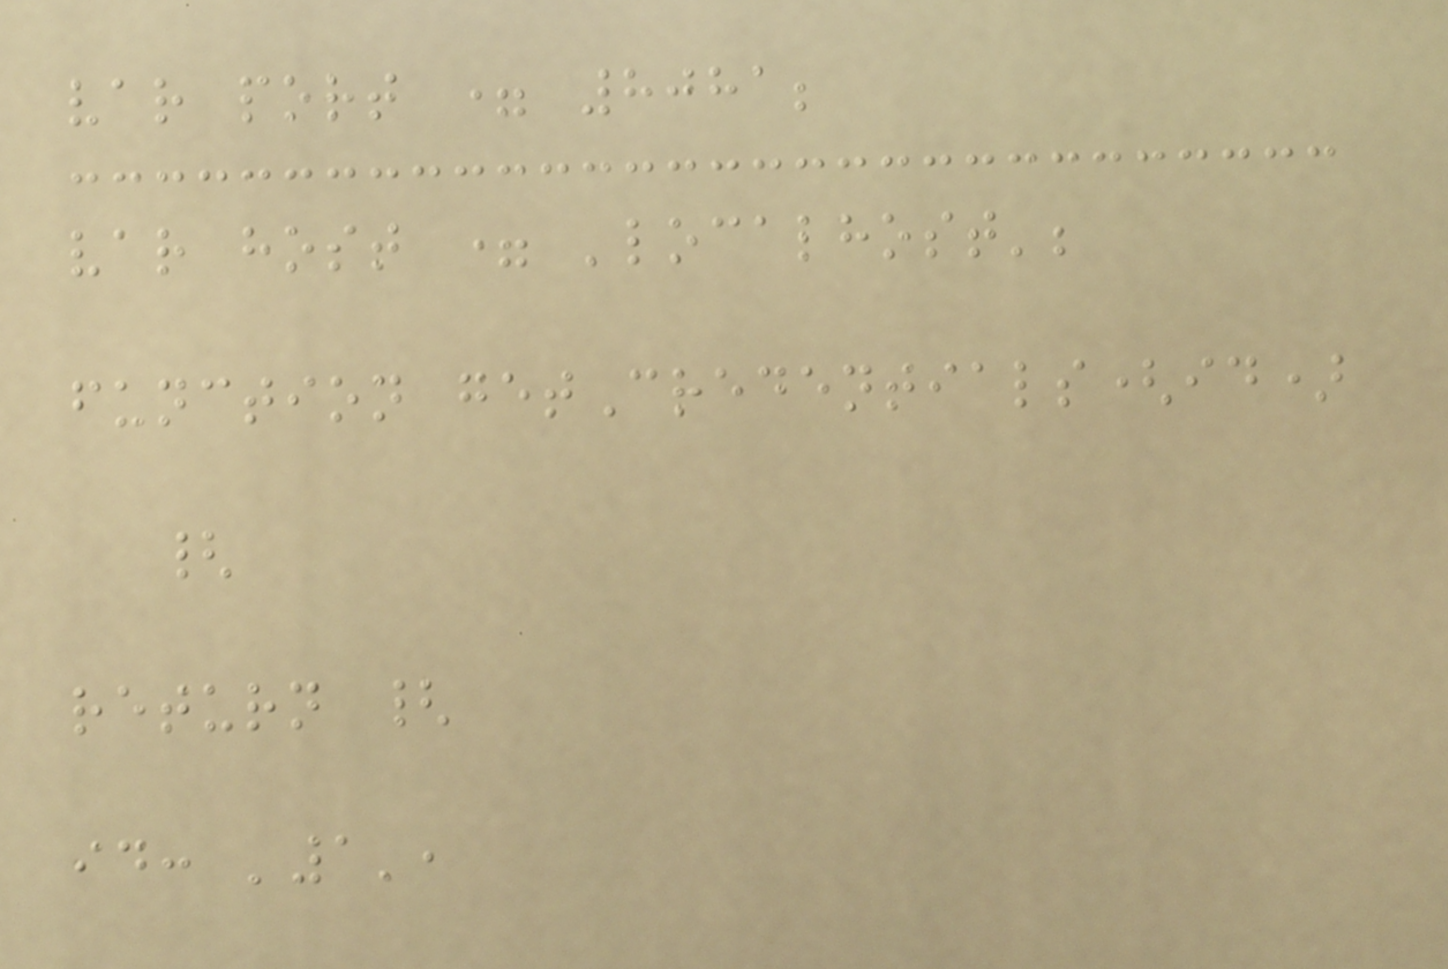var port = 8081;
var host = 'localhost';
function getCredentials(id)
{
return {
id: '1',
